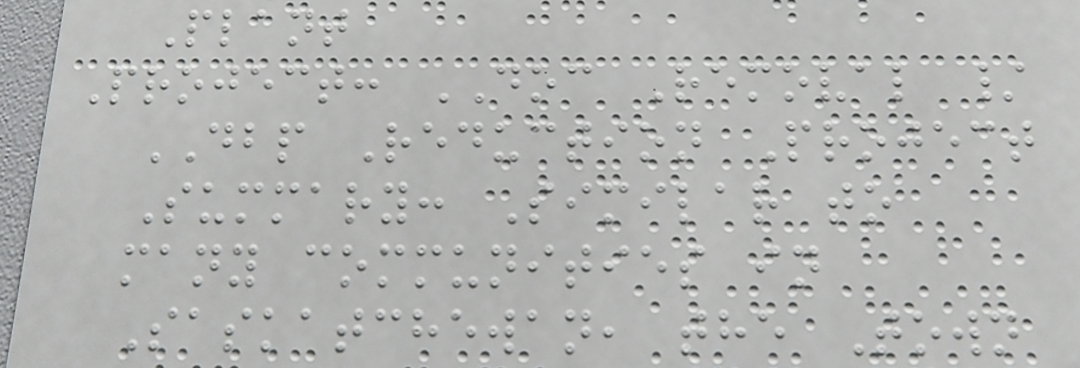Plant
Project: DOC Removal /
DBP Reduction Project
Summary: Similar to
many communities in
Saskatchewan, the Town
